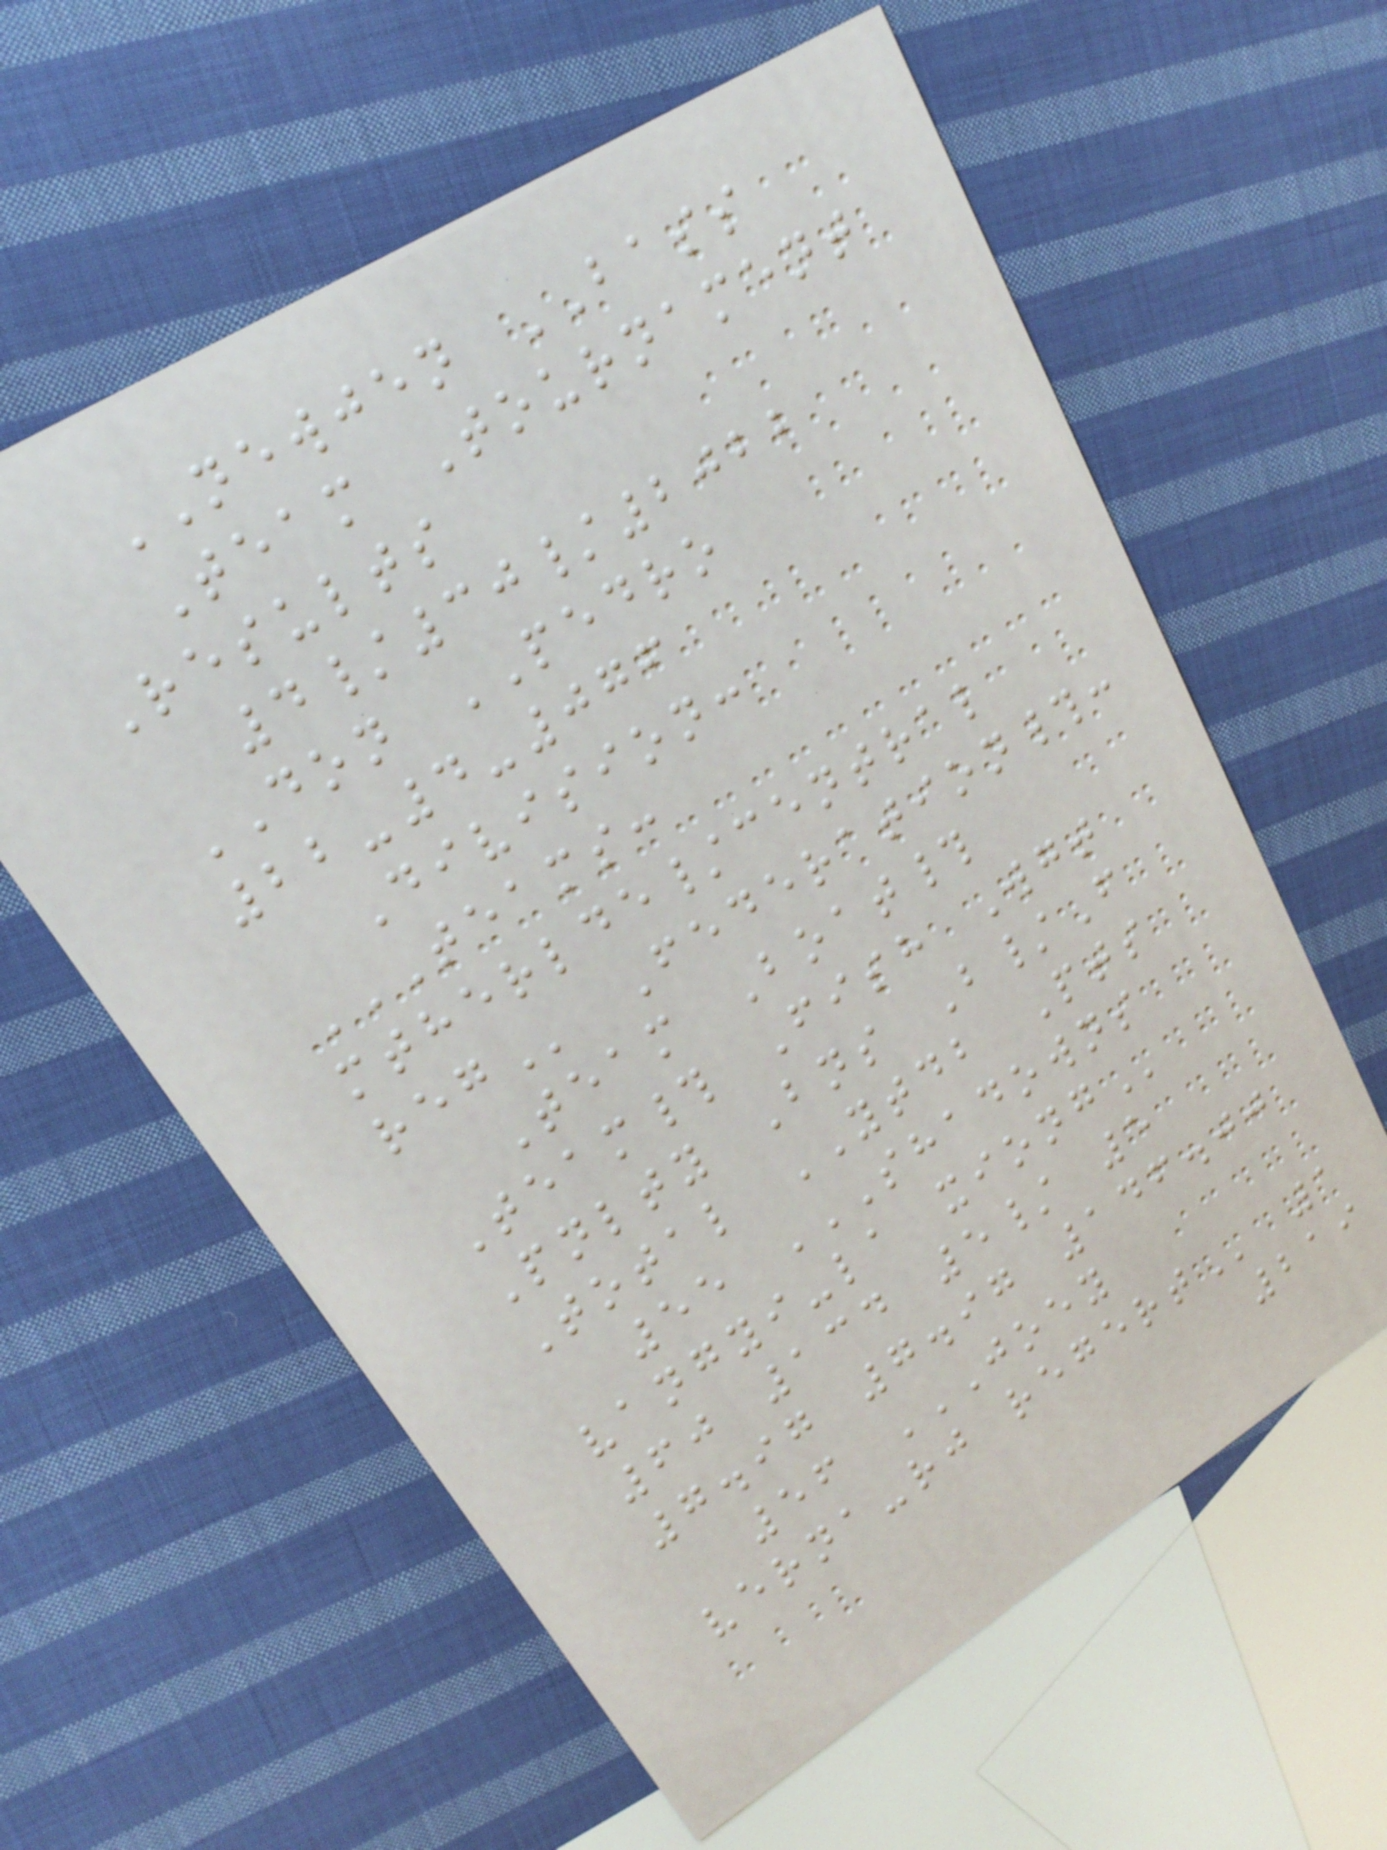NEWJEN BASS
Team Tournament
Results
4/30/2022
DON PEDRO
22-4-076
Division:
TEAMS:
MTHERLDE/CENTRAL
REG Federation#:
Team Boat#
Team# Fish Wgt
Pnlty Bns B/F
Total YTDB Pts
55 SHADOWNS
VANGYI-LA XIONG
60 134 5/ 5
7.97 7.97 146.00
56 JOEY
VERNA-RJ REGERT 1
219
